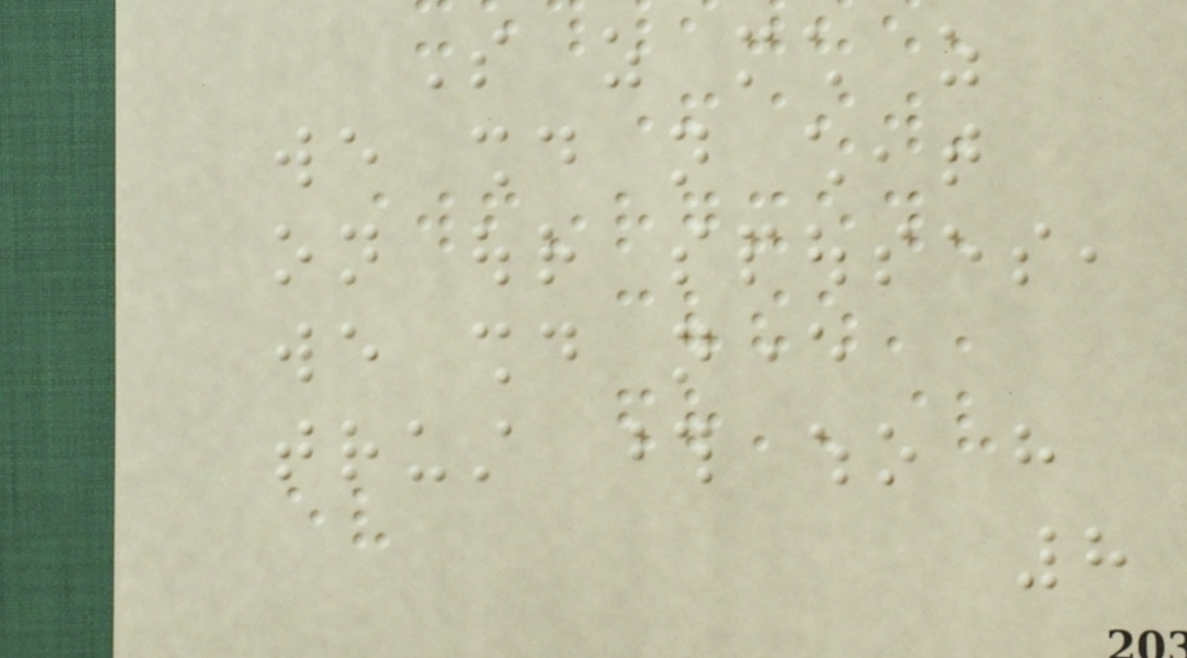So as much as
we should not cheat
on our spouses,
we should never
trust those who have
8
